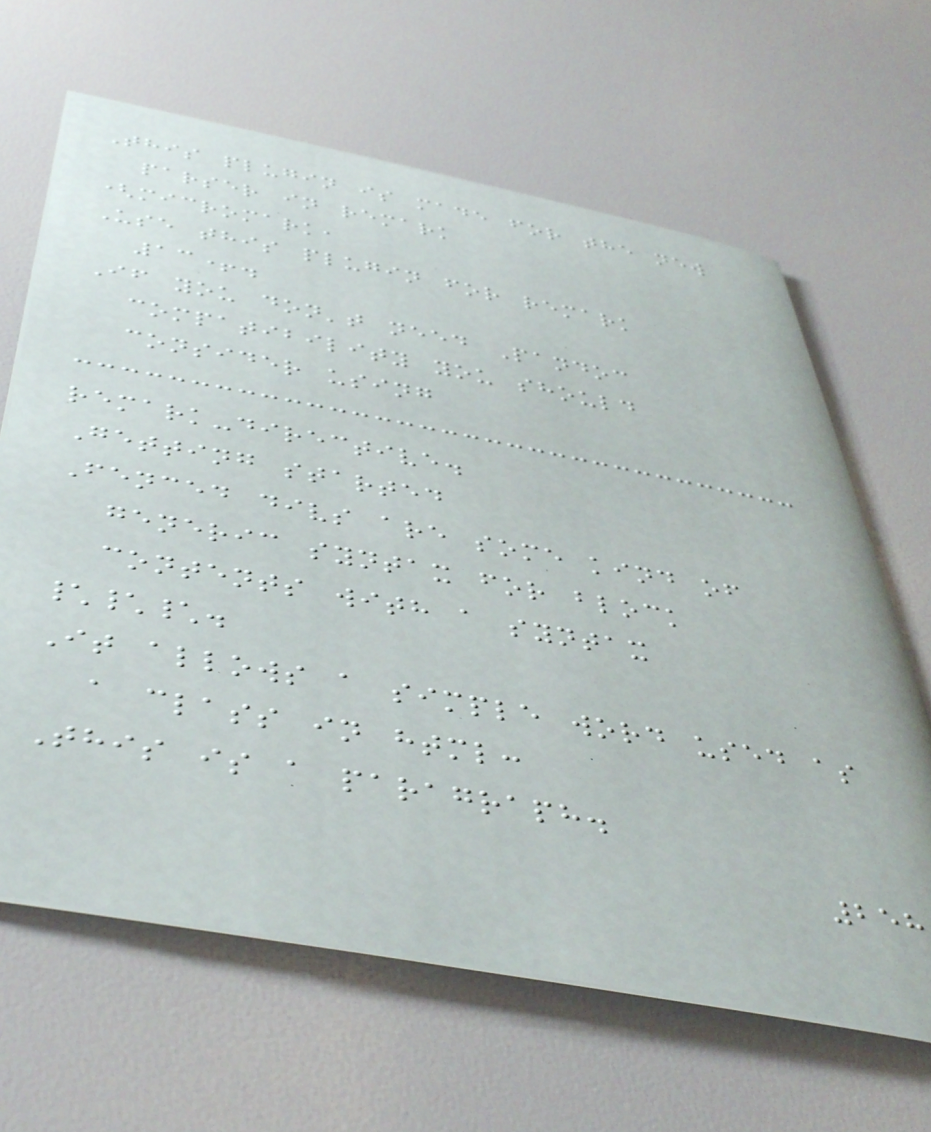This plugin is made for the new
parser in remark
(micromark,
Use this plugin for remark
13+.
If you don't need Pandoc
compatibility you should
consider using
remark-directive.
Getting started
Fenced divs are some kind of
generic syntax for block
contents with a syntax
\\\.
It allows a simple word used as
a class in html:
This is a paragraph.
258
